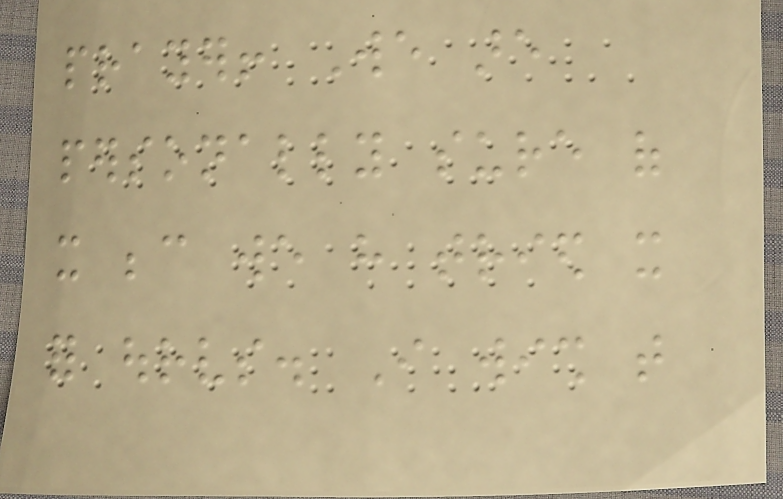prayer! We are
personally sure of
it because we have tried it
for ourselves. I wish that
